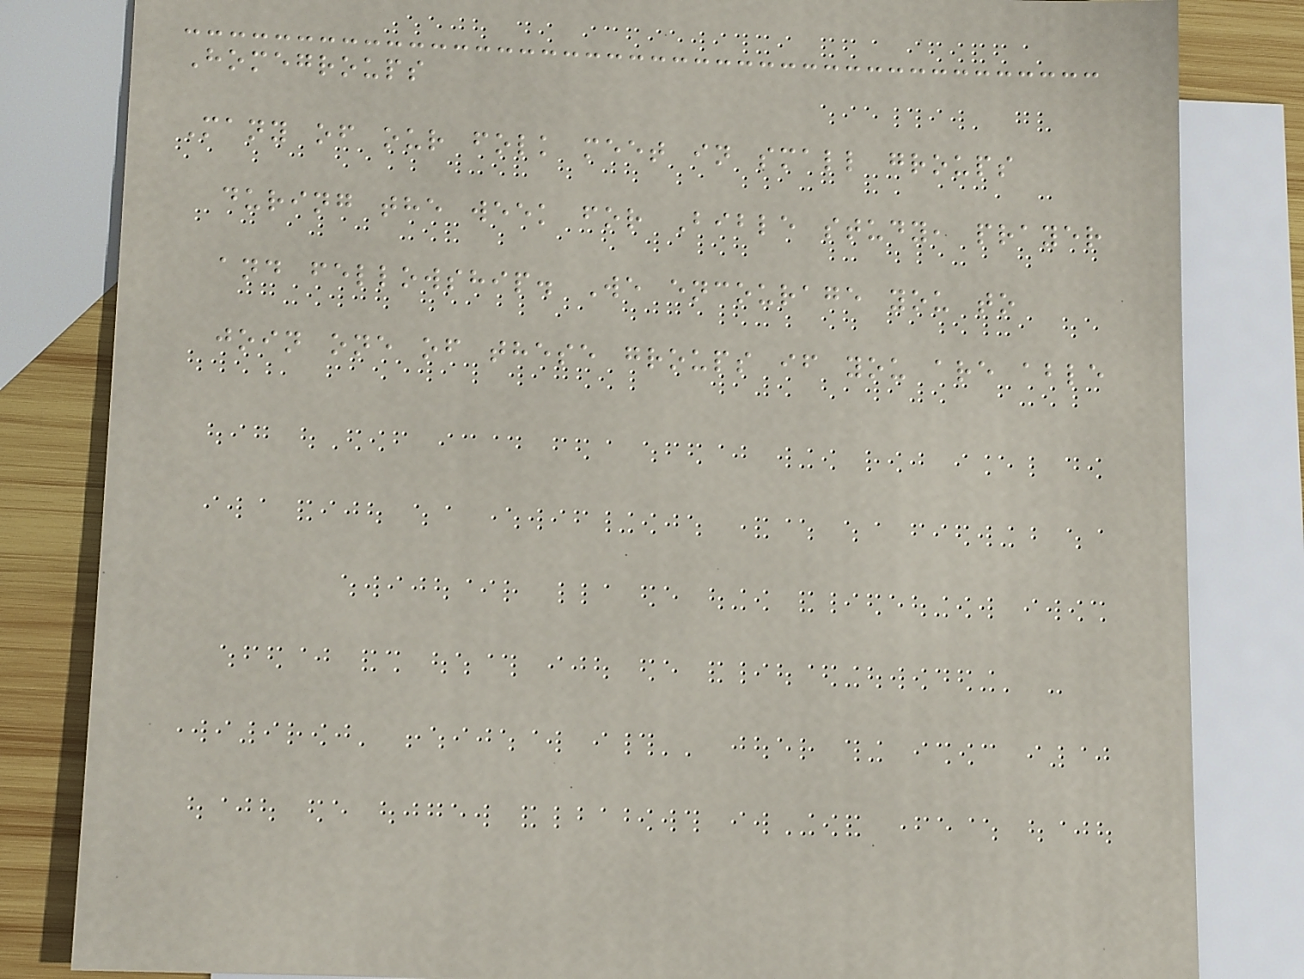Homegroups
Many of our folk meet in small groups
during the week for Bible study, prayer
and fellowship. We encourage you to
join one of these groups if you are able
